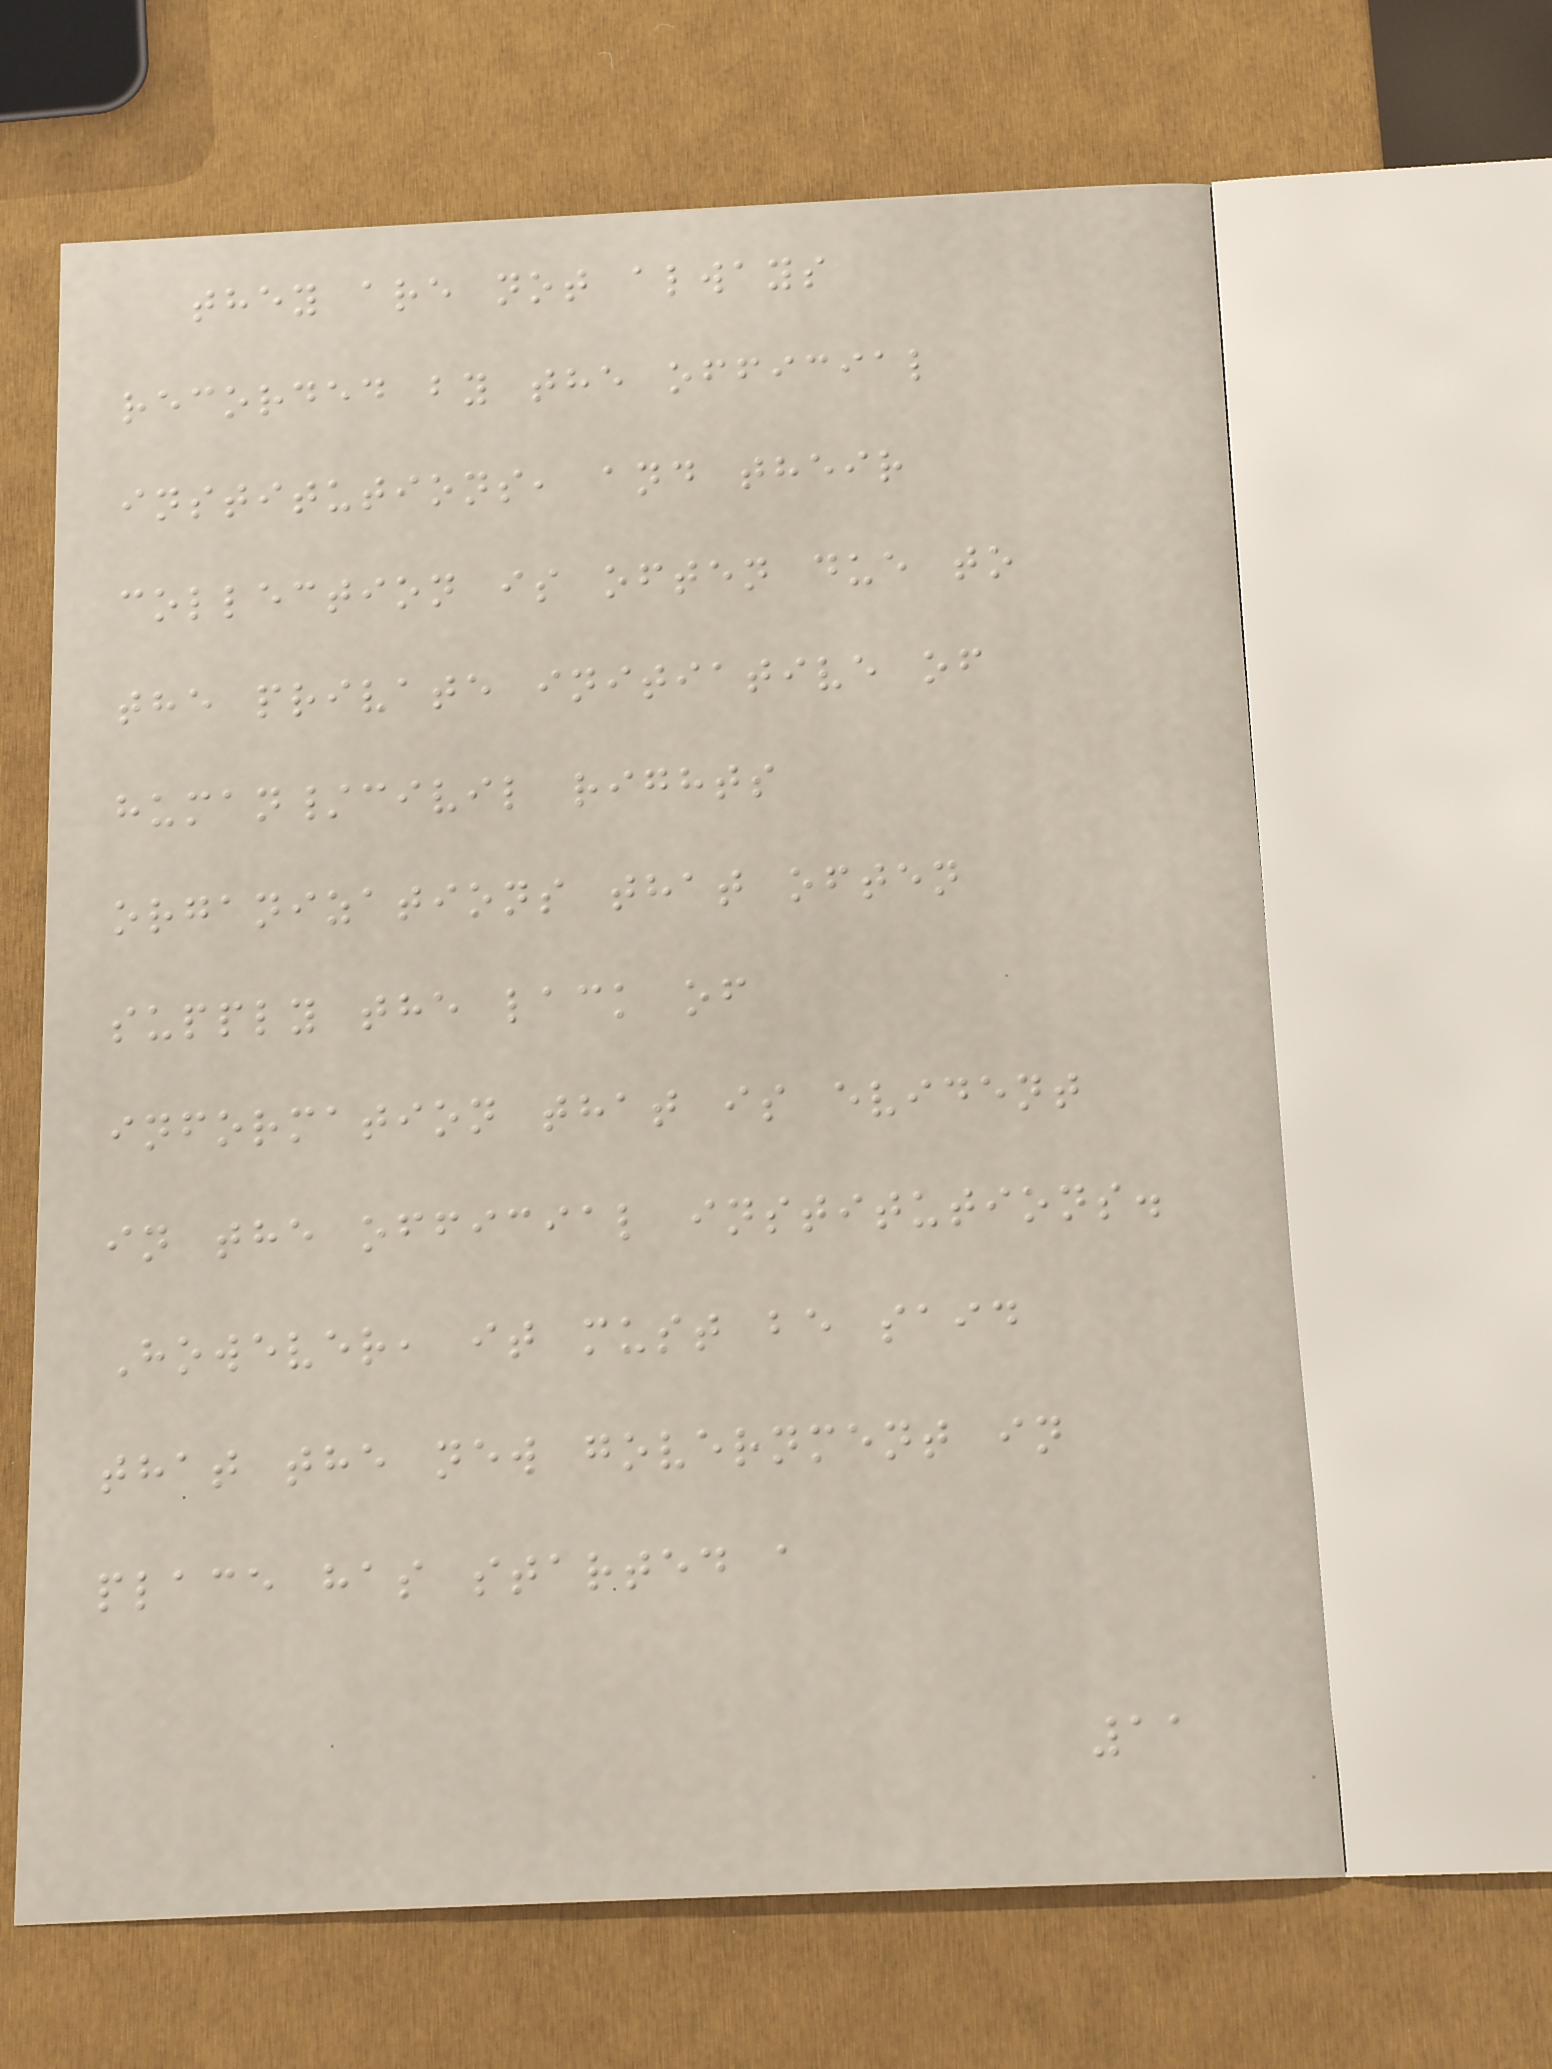they are not always
recorded by the official
institutions, and their
collection is often due to
the private initiative of
human/civil rights
organizations that often
supply the lack of
information that is evident
in the official institutions.
However, it must be said
that the new government in
place has started a
11
